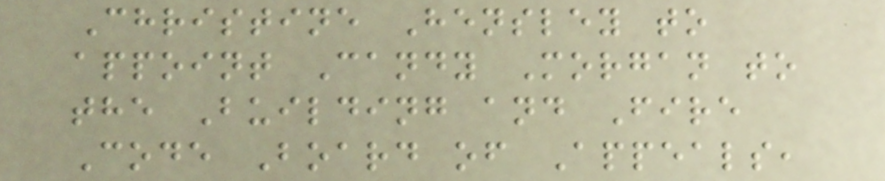Christine Hensley to
appoint Candy Morgan to
the Building and Fire
Code Board of Appeals,
